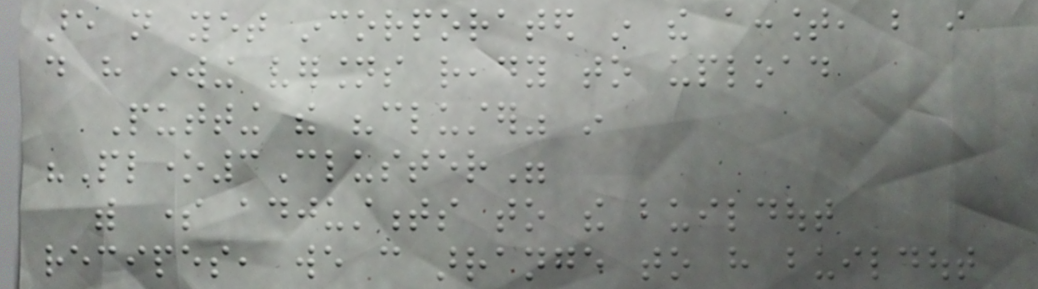are not yet incorporated in the account, but i
do have working versions ready to upload
Putting the "cluster" in
"Plone3Cluster"
with some adjustments to the buildout
recipes, we can arrange to have buildout
